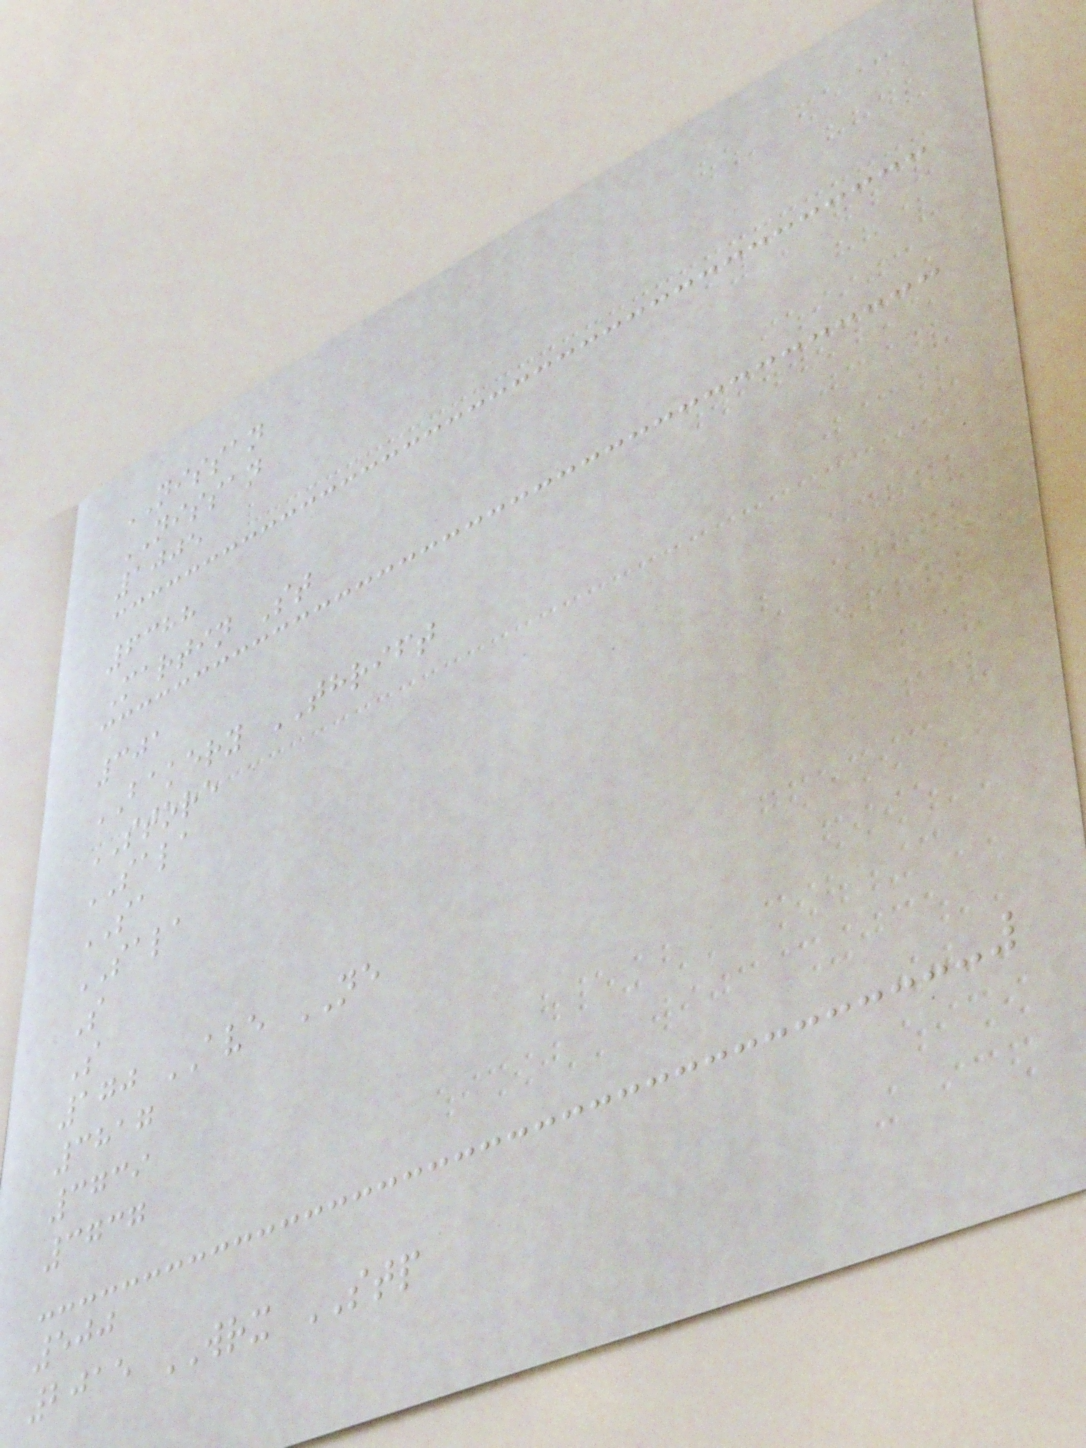NISSAN
NISSAN
1005
6388
Martin St
301
BAKERY THRIFT
STORE
SALA
SA
SALA
S
S
170 AVE NE
3817
3739
3737
500
2015 WRX STP
